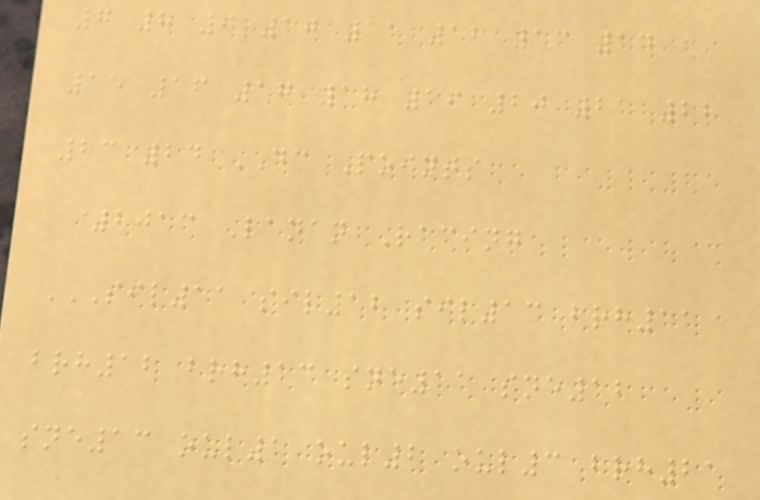7 8 9 10 11 12 13 14
15 16 17 18 19 20 21 22
23 24 DC Points
2013 Lanan Racing
SIL11 SIL12 SIL13 BRH11
BRH12 BRH13 SNE11 SNE12
SNE13 OUL1 OUL2 OUL3 BRH21
